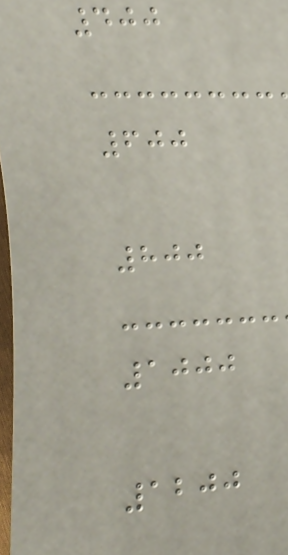400
600
800
1000
1200
